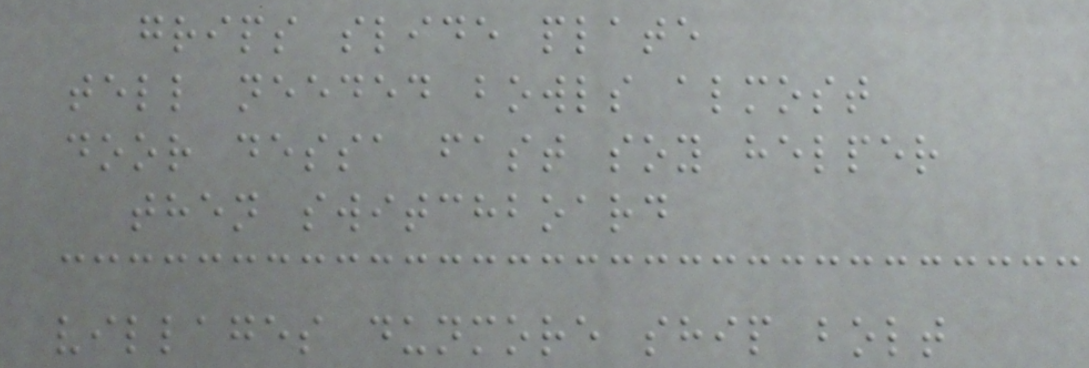grips slide plate
tell needed bowls almost
door dessa fast soy helper
then switchboard
villages dunmore ship bolt
